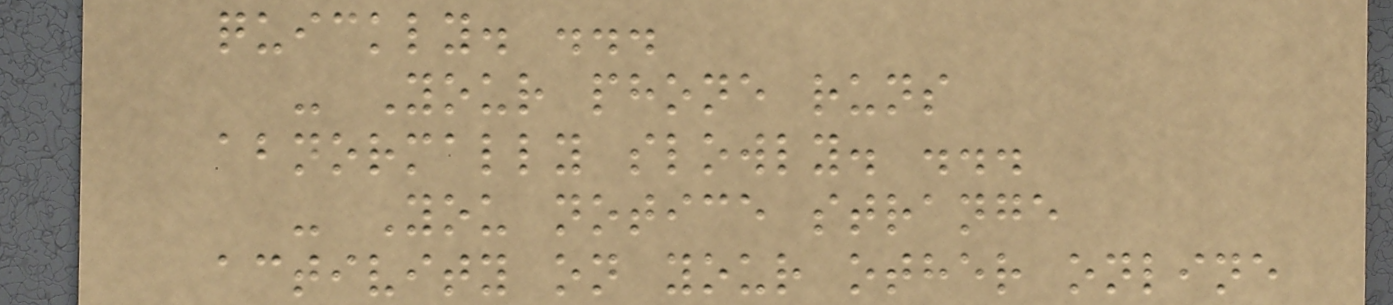quickly. ...
- Your phone runs
abnormally slowly. ...
- You notice strange
activity on your other online
